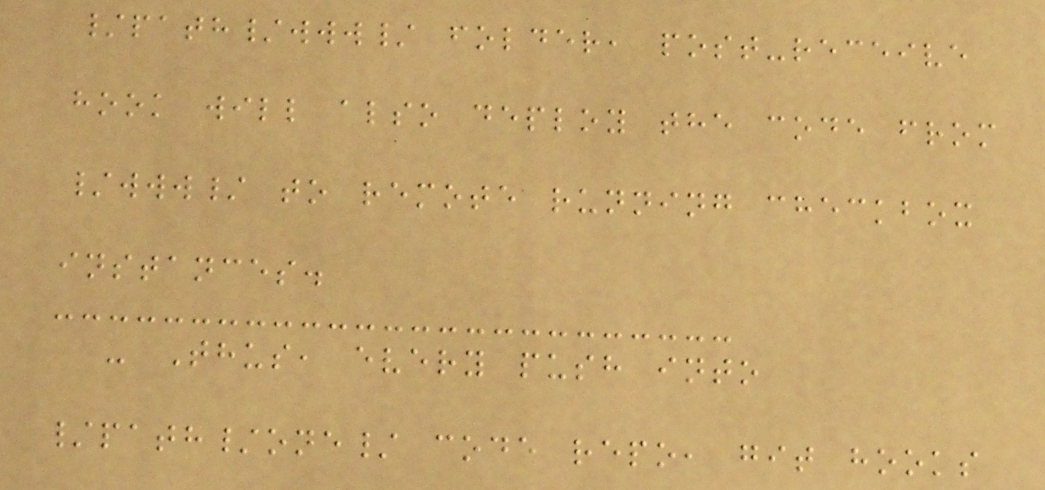/path/www/ folder, post-receive
hook will also deploy the code from
/www/ to remote running checkbox
instances.
- Thus, every push into
/path/one/ code repo, git hooks
